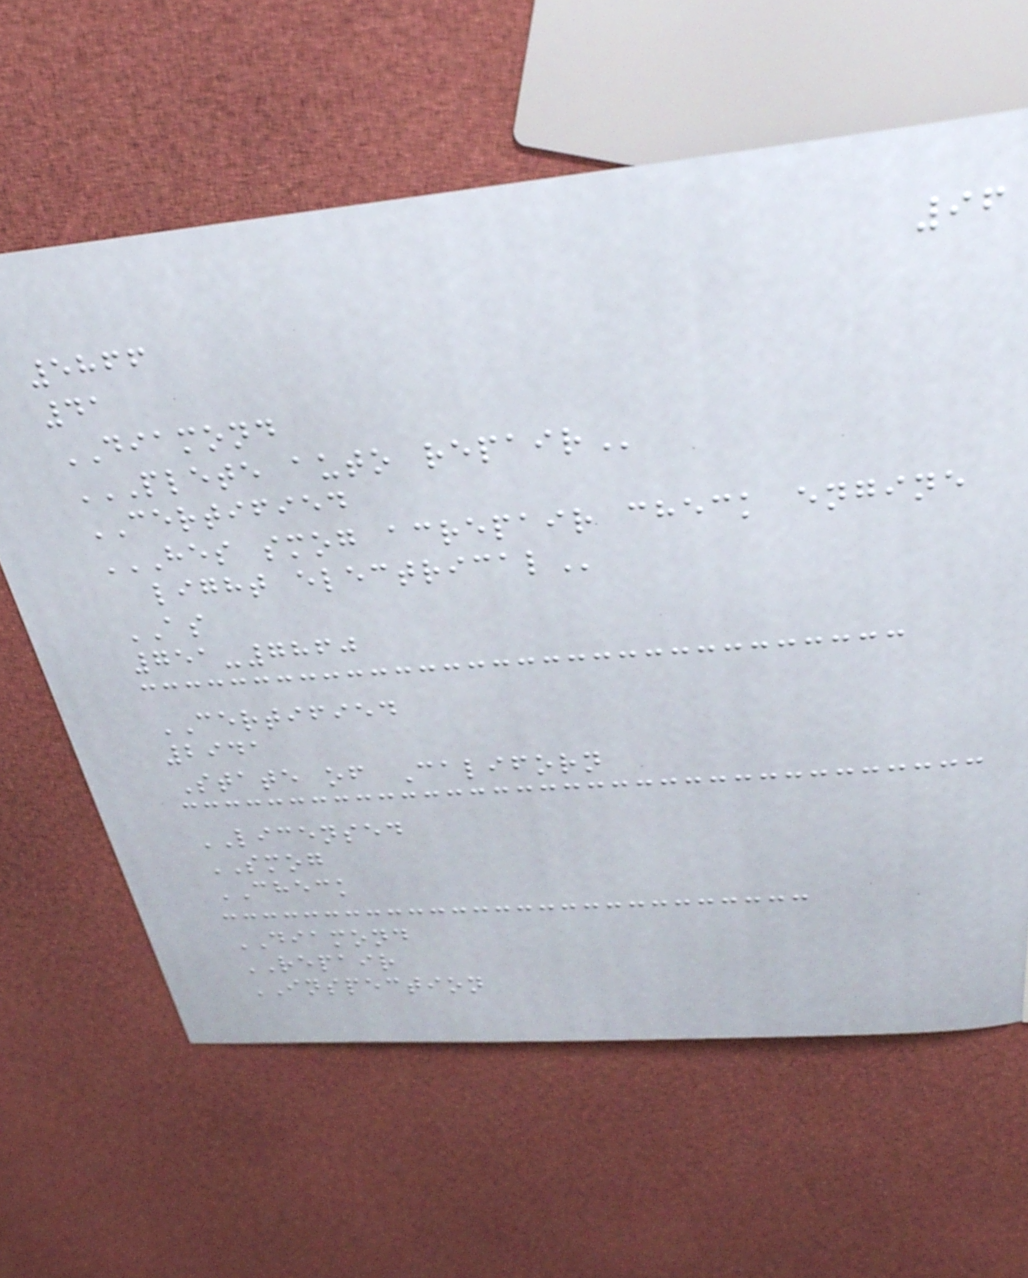96
5866
41
DIAMOND
PLETE AUTO REPAIR
CERTIFIED
HES SMOG ACREPAIR CHECK ENGINE
LIGHT ELECTRICAL
AS
751-7860
CERTIFIED
2941
State of Californ
LICENSED
SMOG
CHECK
DIAMOND
REPAIR
INSPECTION
